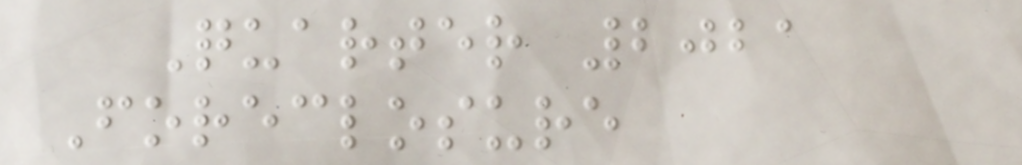Quarter 2021
Foreclosure
